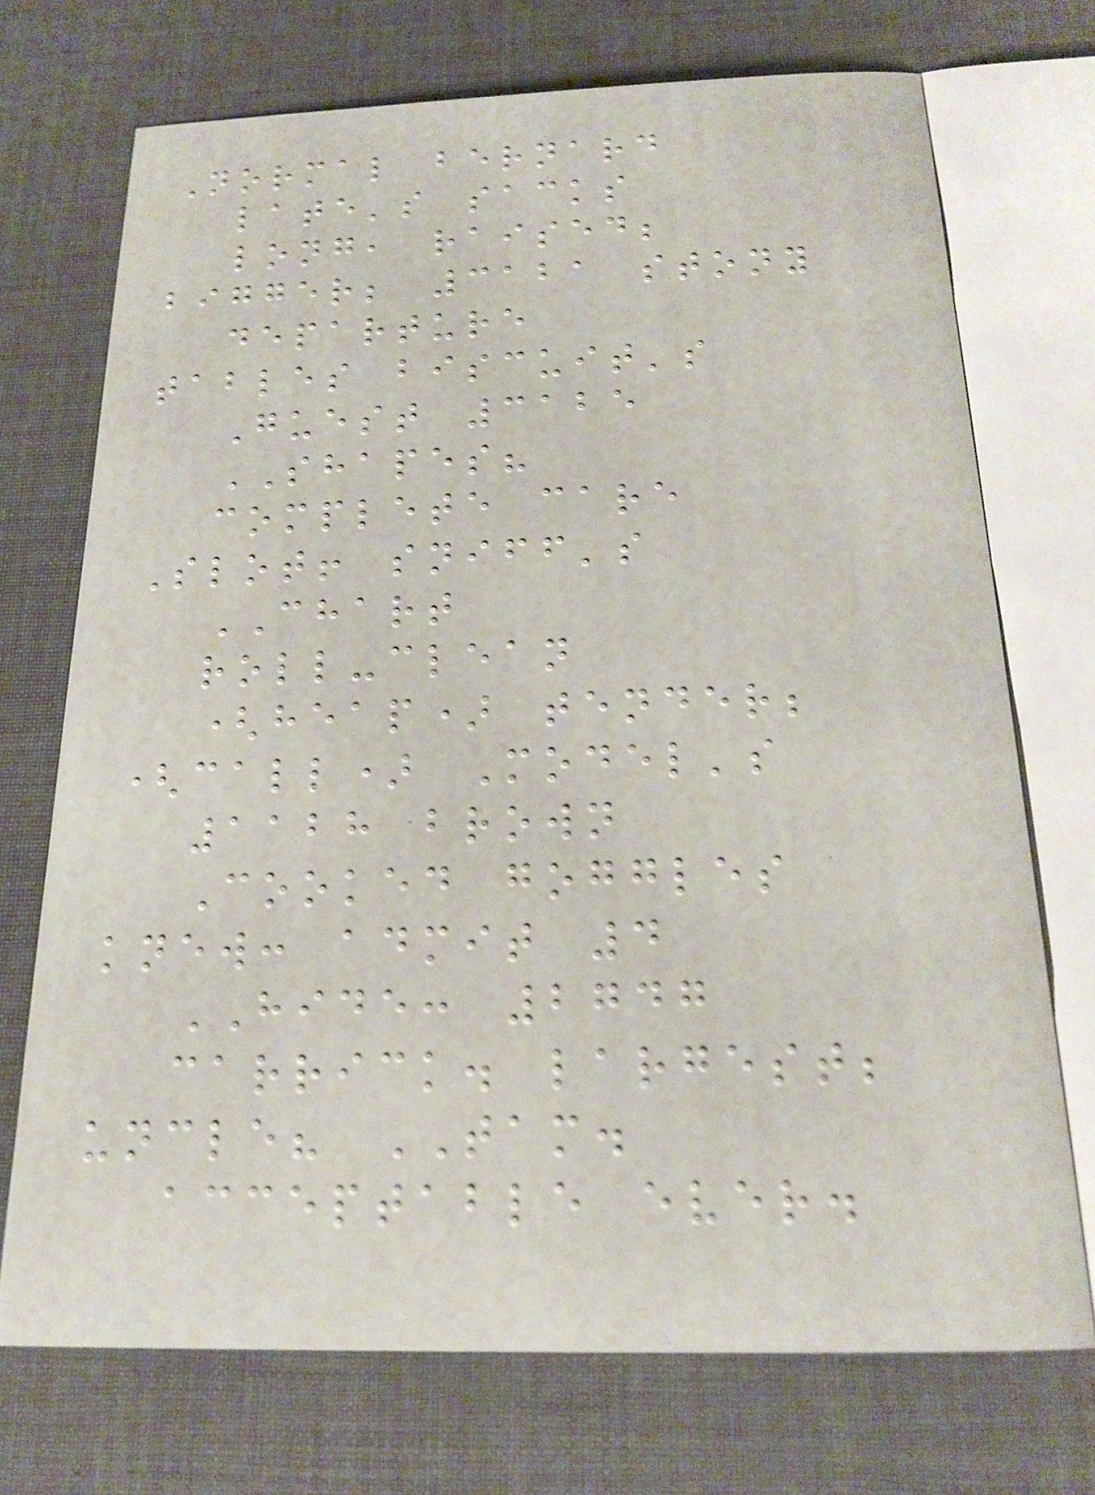Normal bernard
late's sacks
long, raised;
bigger; 3121 stony
departure
tables biscuit's
Guest 3125
SHAPES?
complete care
Slot! sniff's
CHART
roll-clean
(heap) tender;
(call) Model's
1128 brown
Cooked goggles
knew: admit 4
HIDE: 2747
carrick. largest;
uncle? TAM.
acceptable ever.
